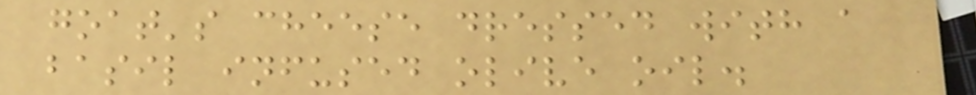goat's cheese dressed with a
basil infused olive oil.
